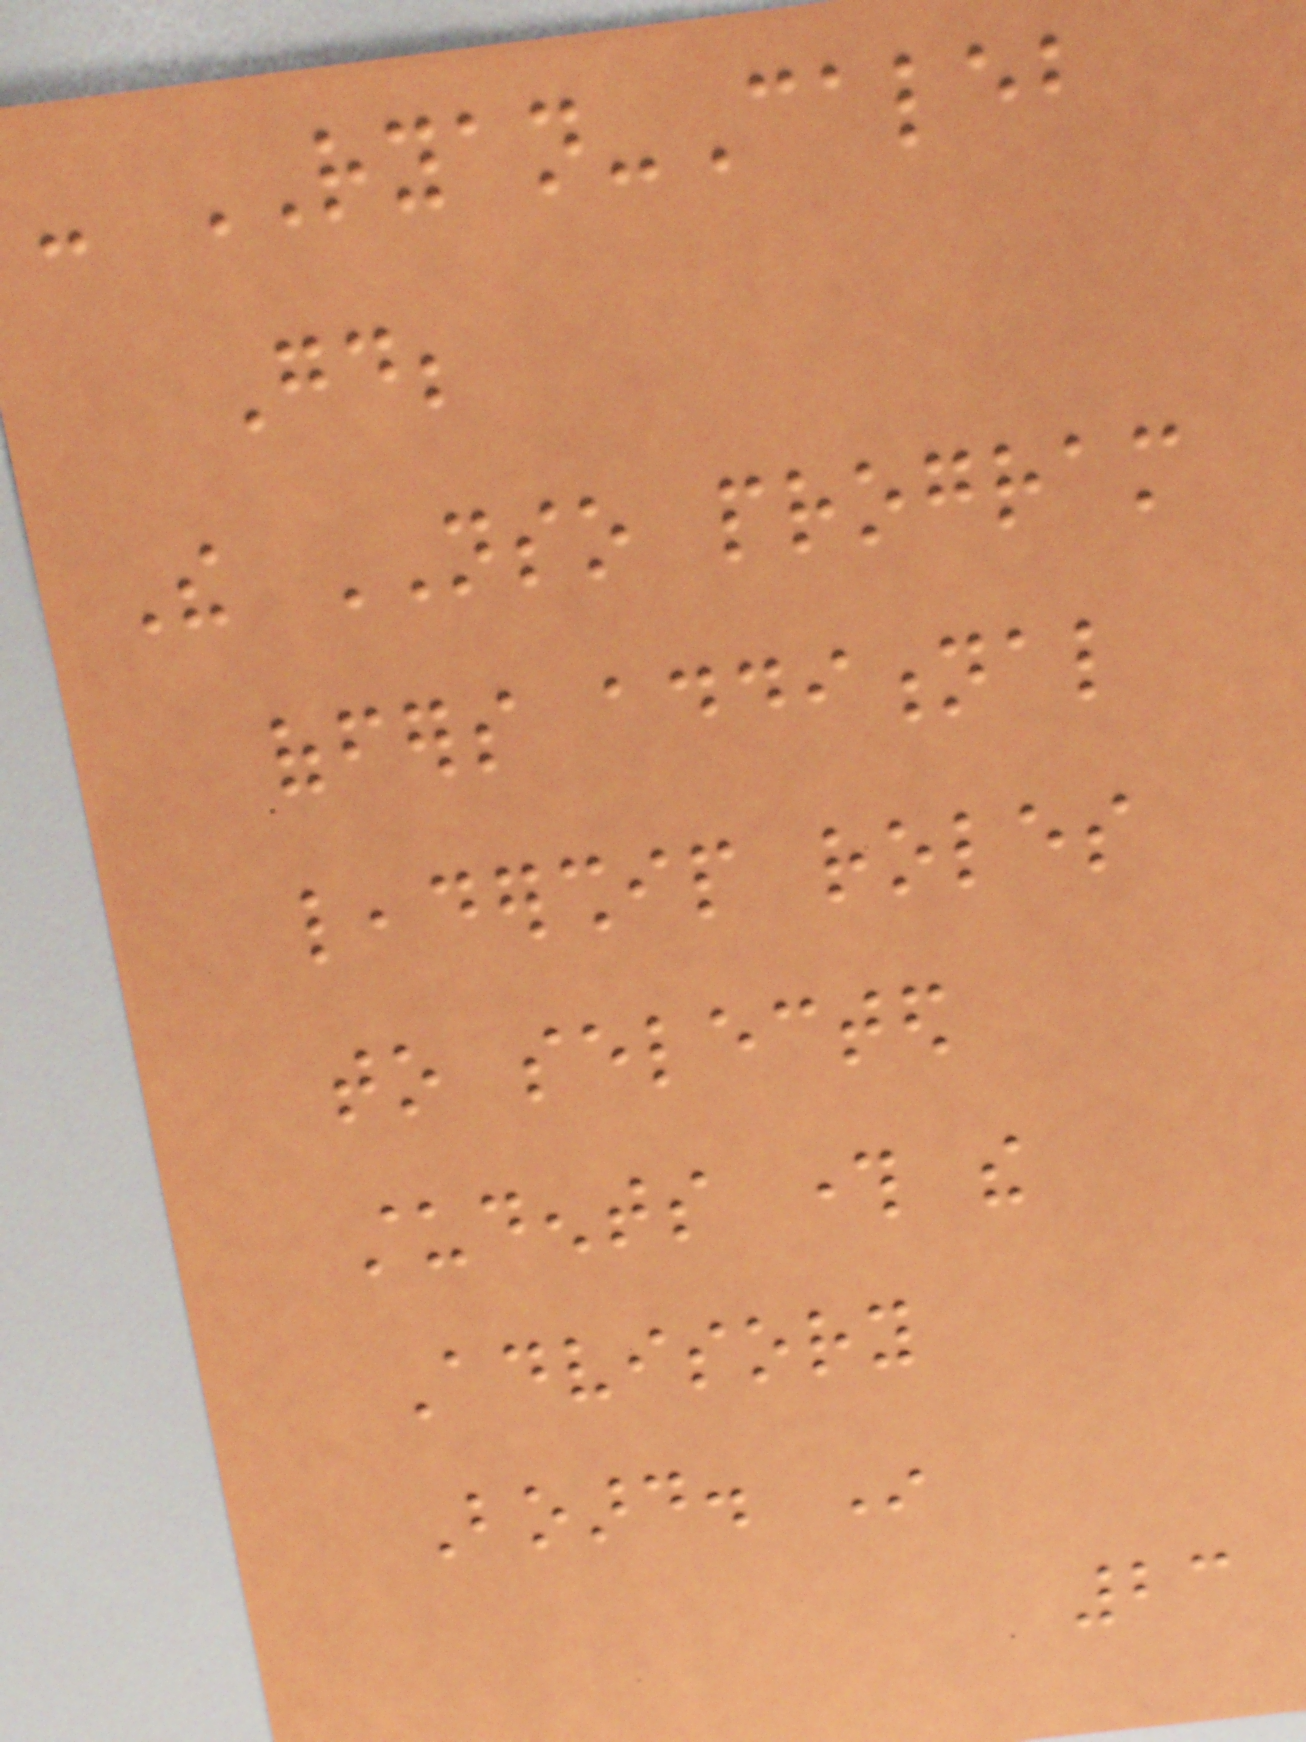- RYAN-Caleb
Good;
The NSO program
offers additional
leadership roles
to selected
students through the
Advisory
Board. In
23
